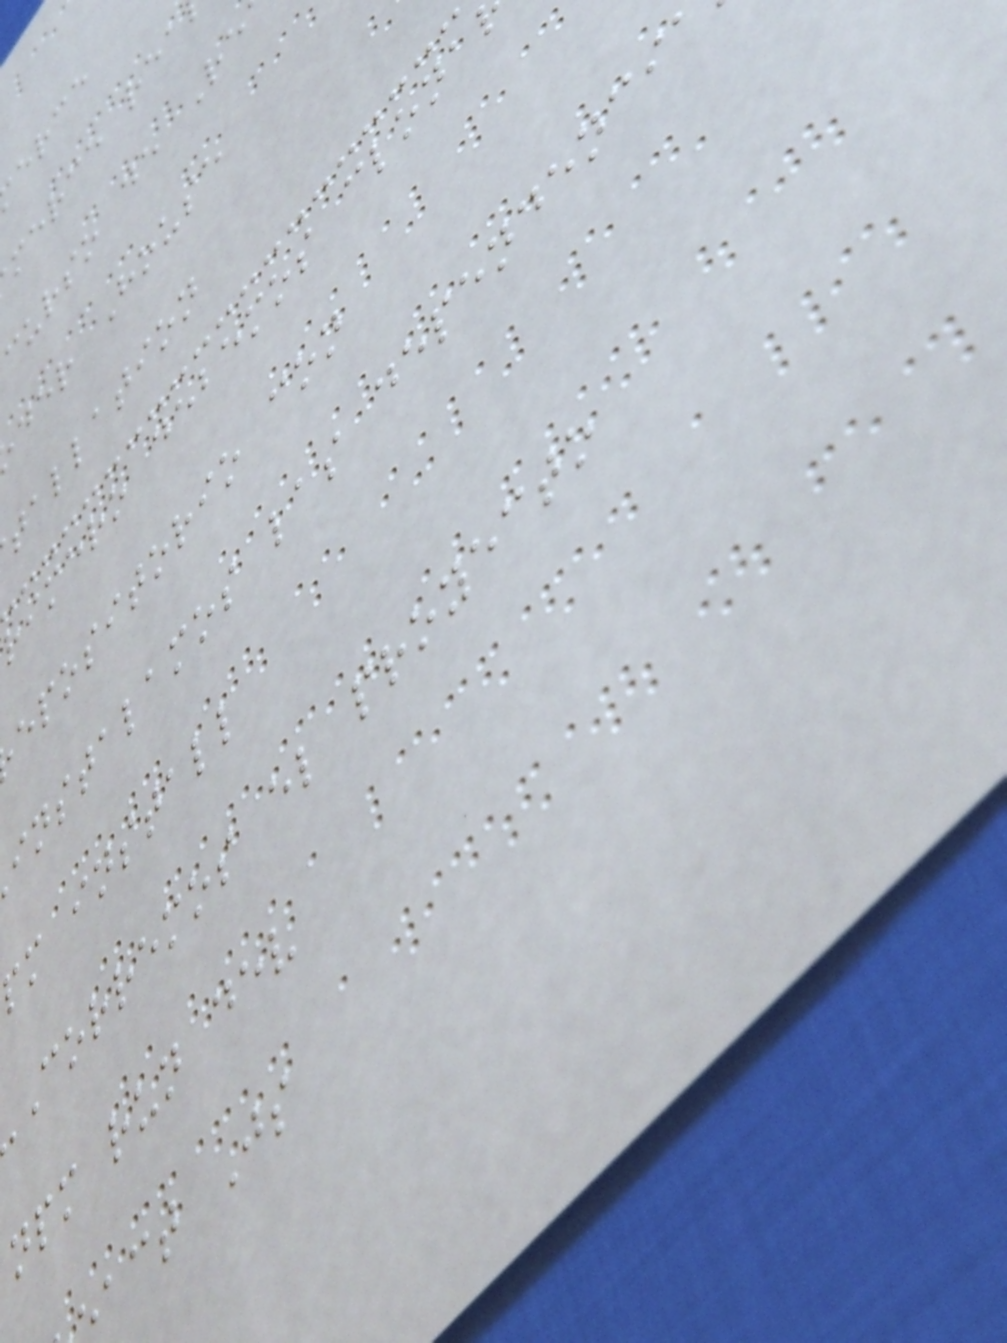erce
merce rea
curso de Re
der House
tallation
rimero debemos clona
epositorio con
instalamos las dependenci
m install
Corremos el proyecto
npm run dev
act Js
